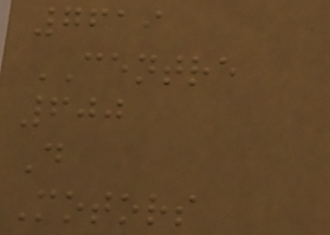7619
CENTRE
600
D
Motors
